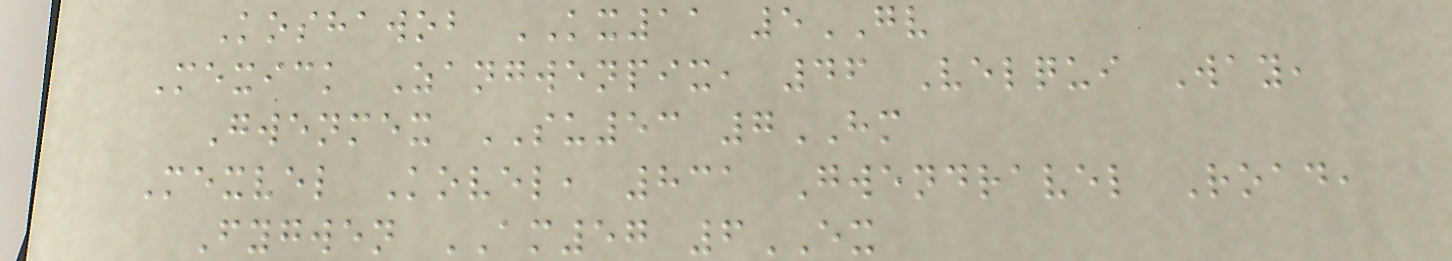Koshawob KX11 5GV
Mexick Zangwenpix, 46 Velqui Way,
Gwenmex SU53 7HM
Mexvel Kovel, 831 Gwendravel Road,
Fygwen AM57 6EX
